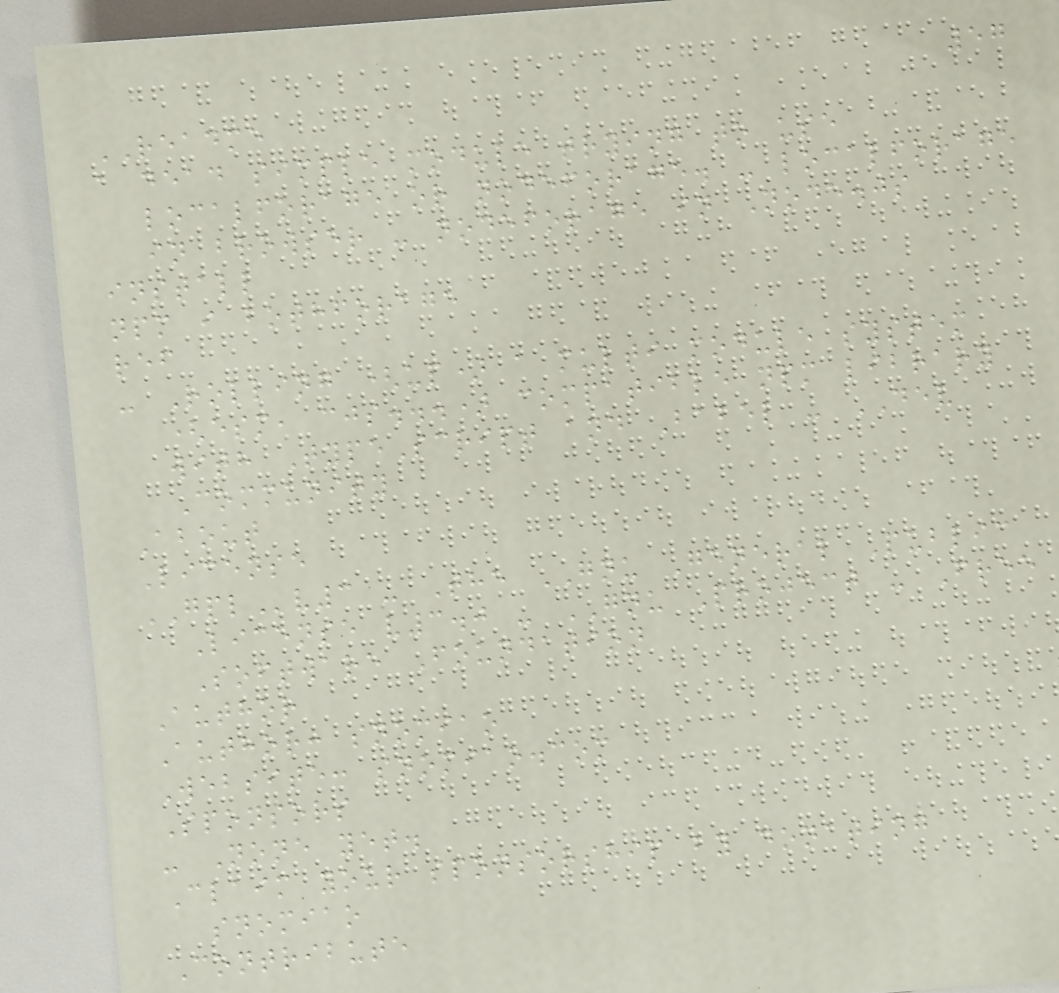57
README
a dead simple module trying to use
localforage or nodeforage. - localforage
in browser - nodeforage in Node.js
install
npm i bothforage
ref
- Rolling (up) a multi module system
(esm, cjs...) compatible npm library
with TypeScript and Babel - DEV
Community
About
License
GPLv3 - The GNU General Public
License v3.0 - GNU Project - Free
Software Foundation
Author
Author: snomiao
Website: snomiao.com
Sponsors
- None yet.
Claim your sponsorship by donating
snomiao
Contribute
